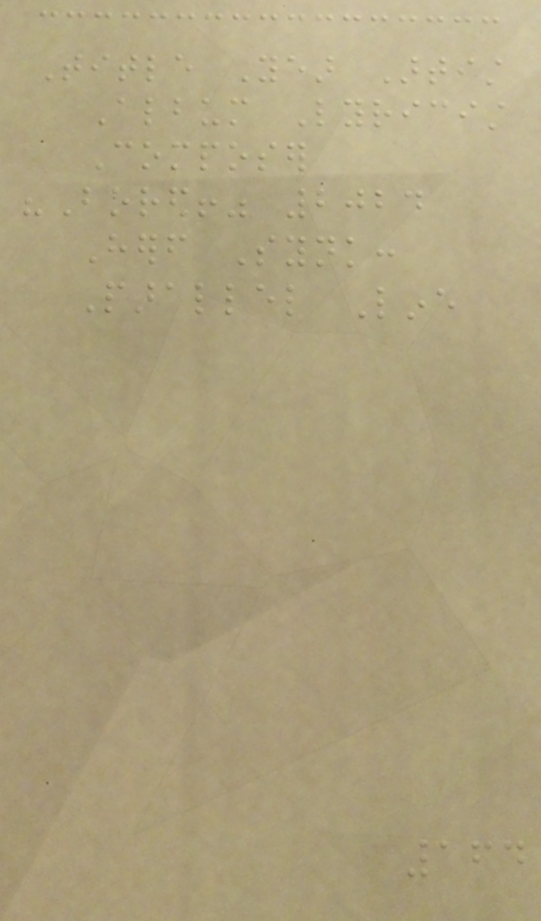Title Year Artist
Album Lyricist
Composer
"Bored!" 2024
Herself Synk:
Parallel Line
164
